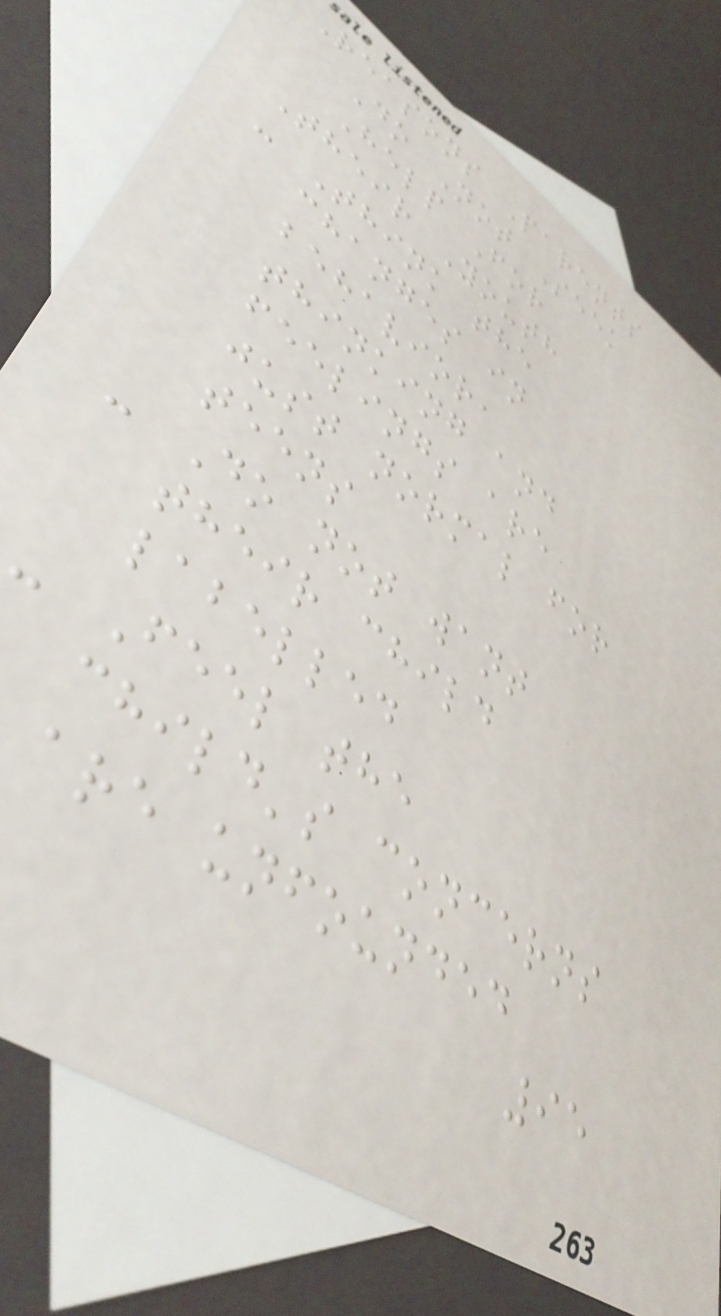Reasons Parents
Do Not Seek
Help For
Their Youth
- Think the
changes in
behavior,
thinking and
feelings are
just normal for
teens
- Do not want
their child
labelled
- Feel the
child's concerns
are unfounded
95
